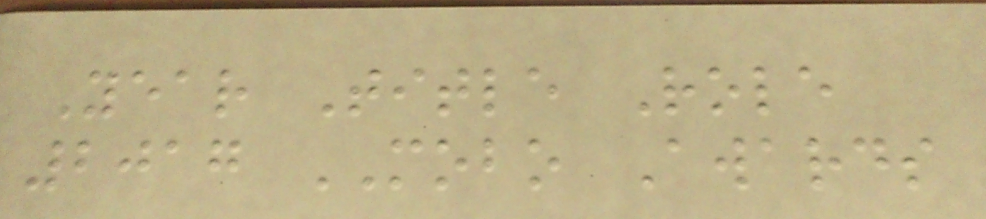Year Title Role
2017 MOBO Awards
